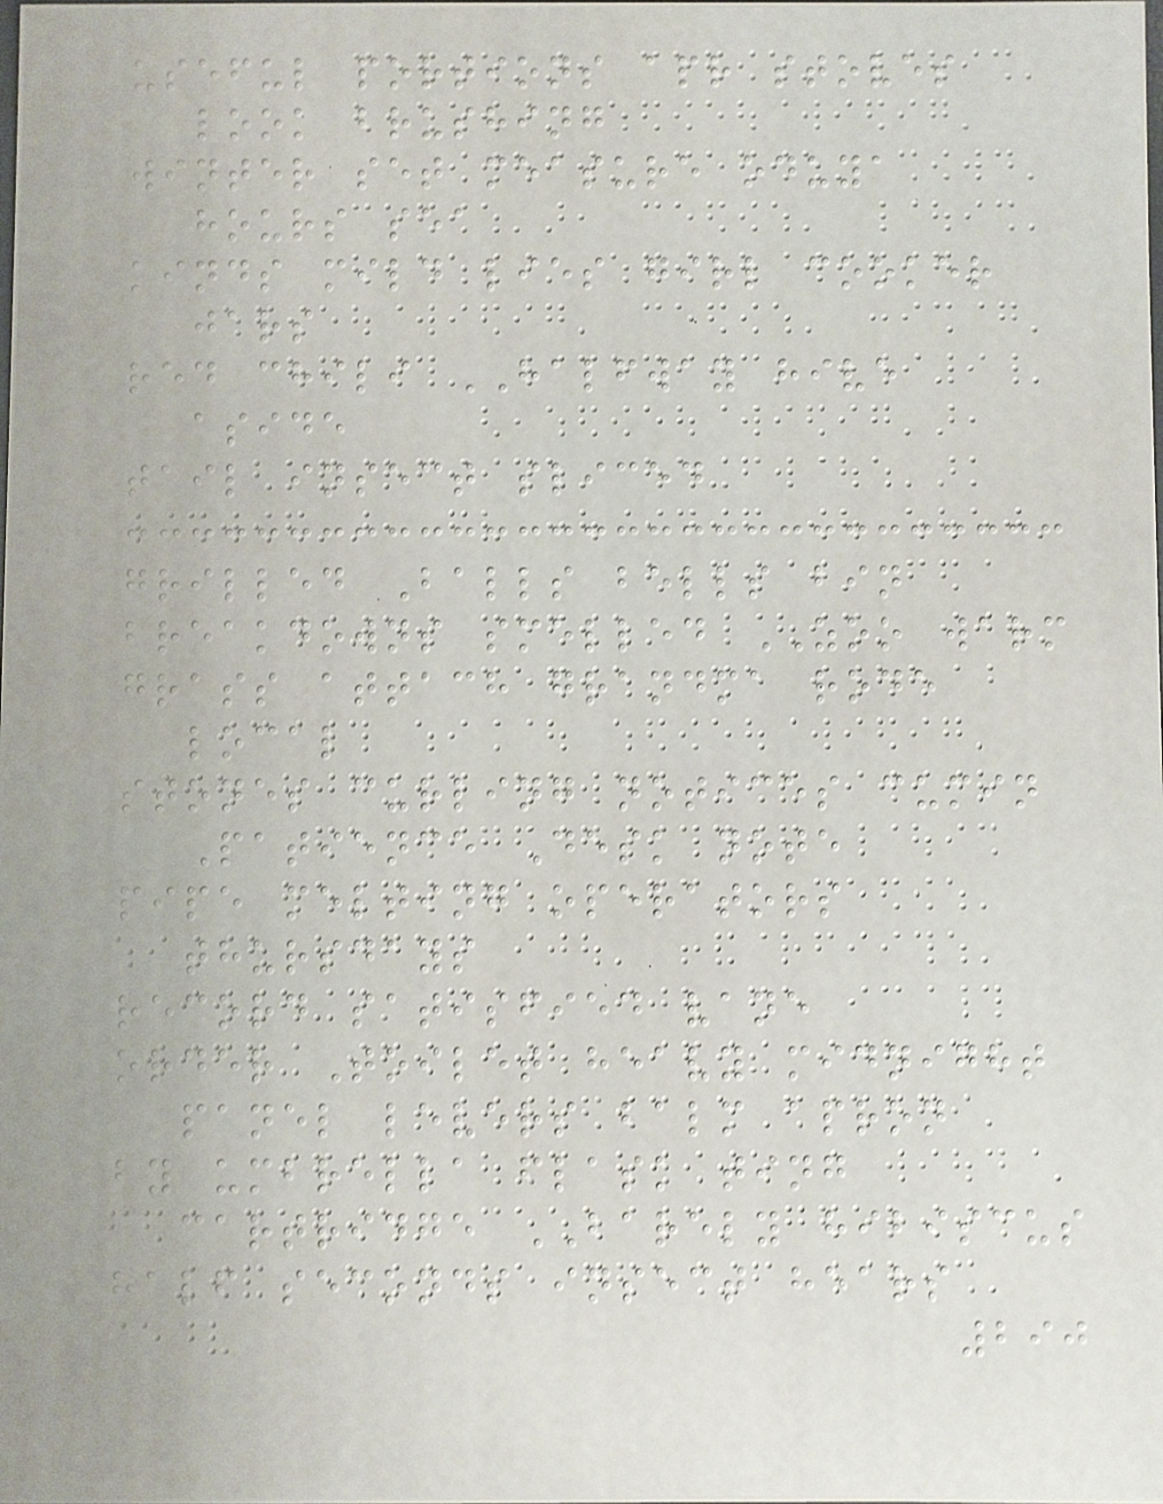useful portions apr stoves
look brushing
winter set measure oduya
hours sea
kinds mild lies girl cooker
jars
red chili HALFWAY hive
aside
tail insect sliced
grilled Balls bells bin
breakdowns smelled ZOO warm
grass attach grandma rode
local
stones curling notices cumin
Patience Desk note
pipe melting operators
thursdays
record satisfied vane
order Toilet heavy midnight
panel levers balm apron
by umbrella flask ting
cartridge BARELY hibiscus
half seconds insect hears
290
